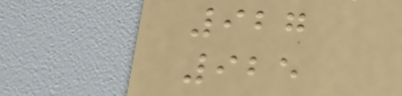927
925
